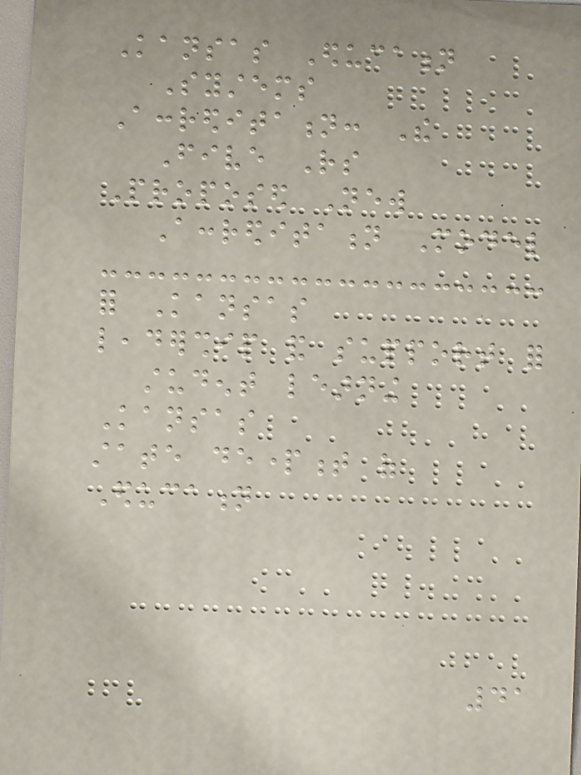Kansas Education
Systems
Accreditation: The
Five Rs
Proposed New
Accreditation Model
for Kansas
leadership and support for
student learning
Kansas
state department of
Education
41
